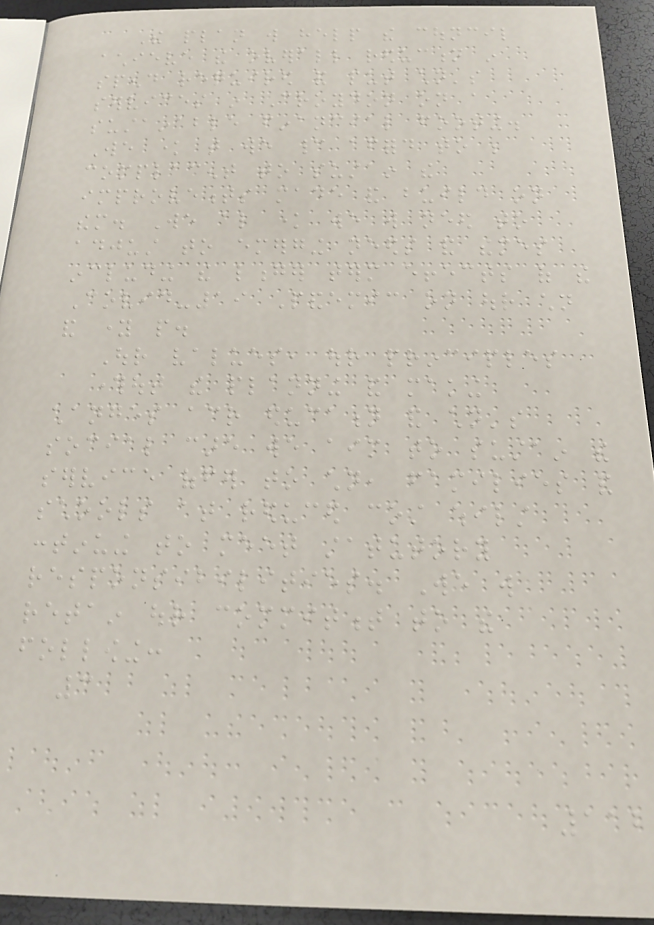The plan will help the council
achieve the overall reduction in
spend required and put children's
services in Croydon on a
sustainable financial footing.
We know that we cannot afford to be
complacent to sustain the
improvements made and build on
them. We also know we will need to
adjust to emerging needs and themes
including the longer term effects of the
Covid-19 Pandemic on our children
and young people.
Our values, our principles
throughout the planning and making
changes across education and children's
social care we aim to sustain the
service offer to children, families and
schools at reduced cost whilst
continuing to meet statutory
responsibilities. We will
retain our commitment to the
following:
3
112
